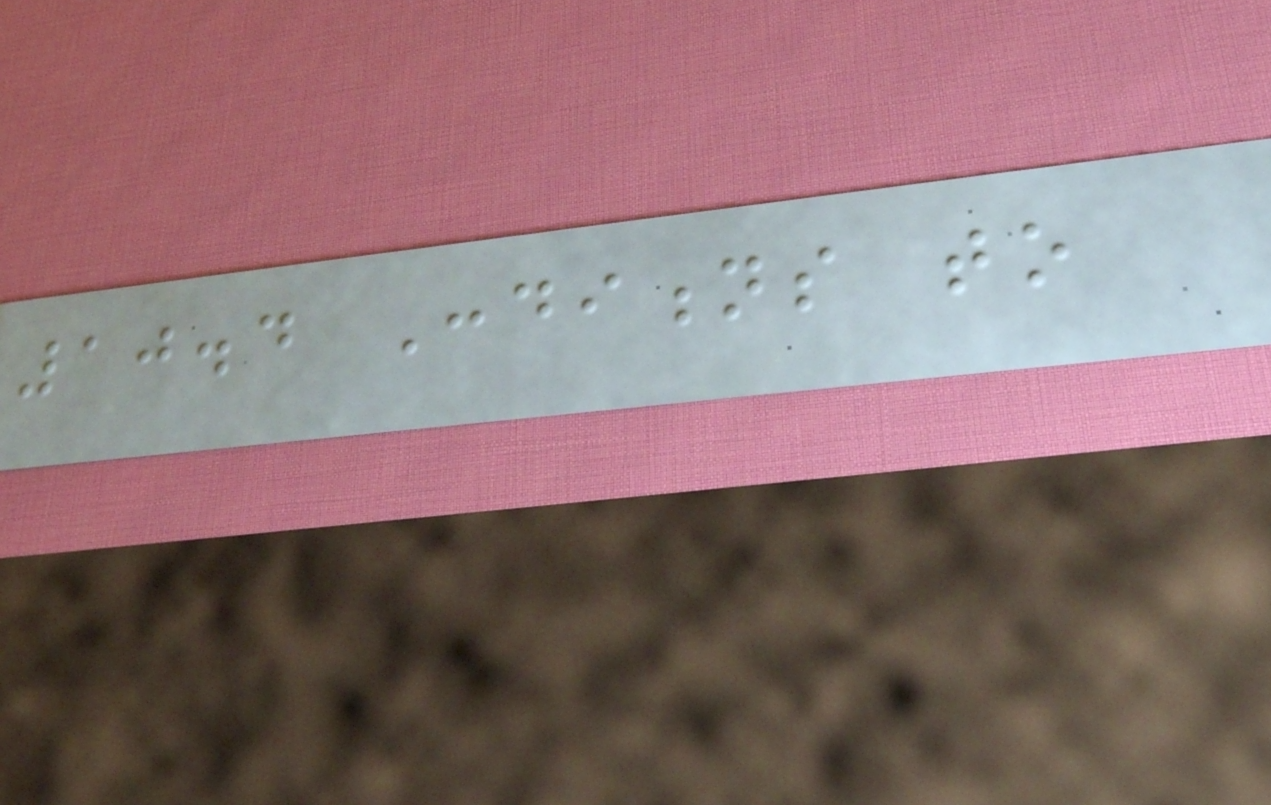10.4 Conditions to
